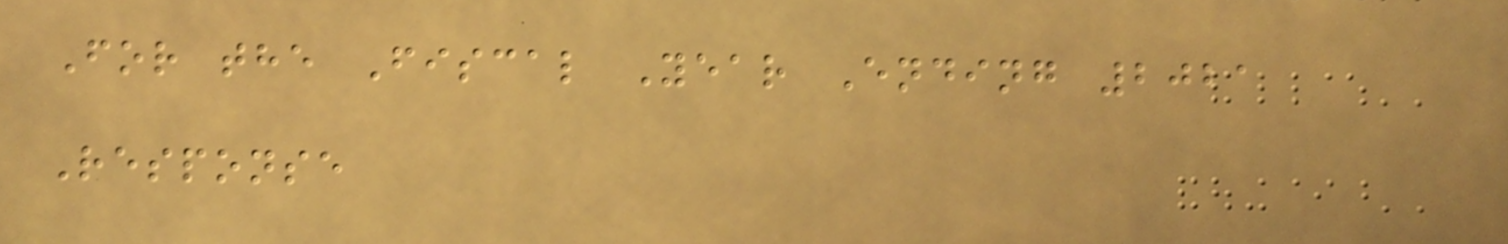For the Fiscal Year Ending 2021
Response
